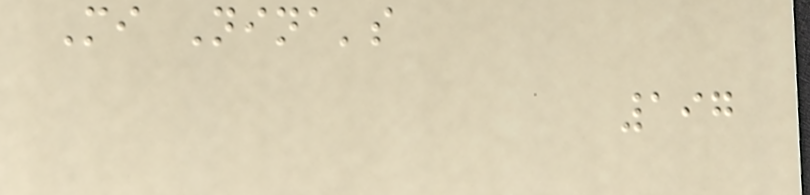Mi Nina's
197
